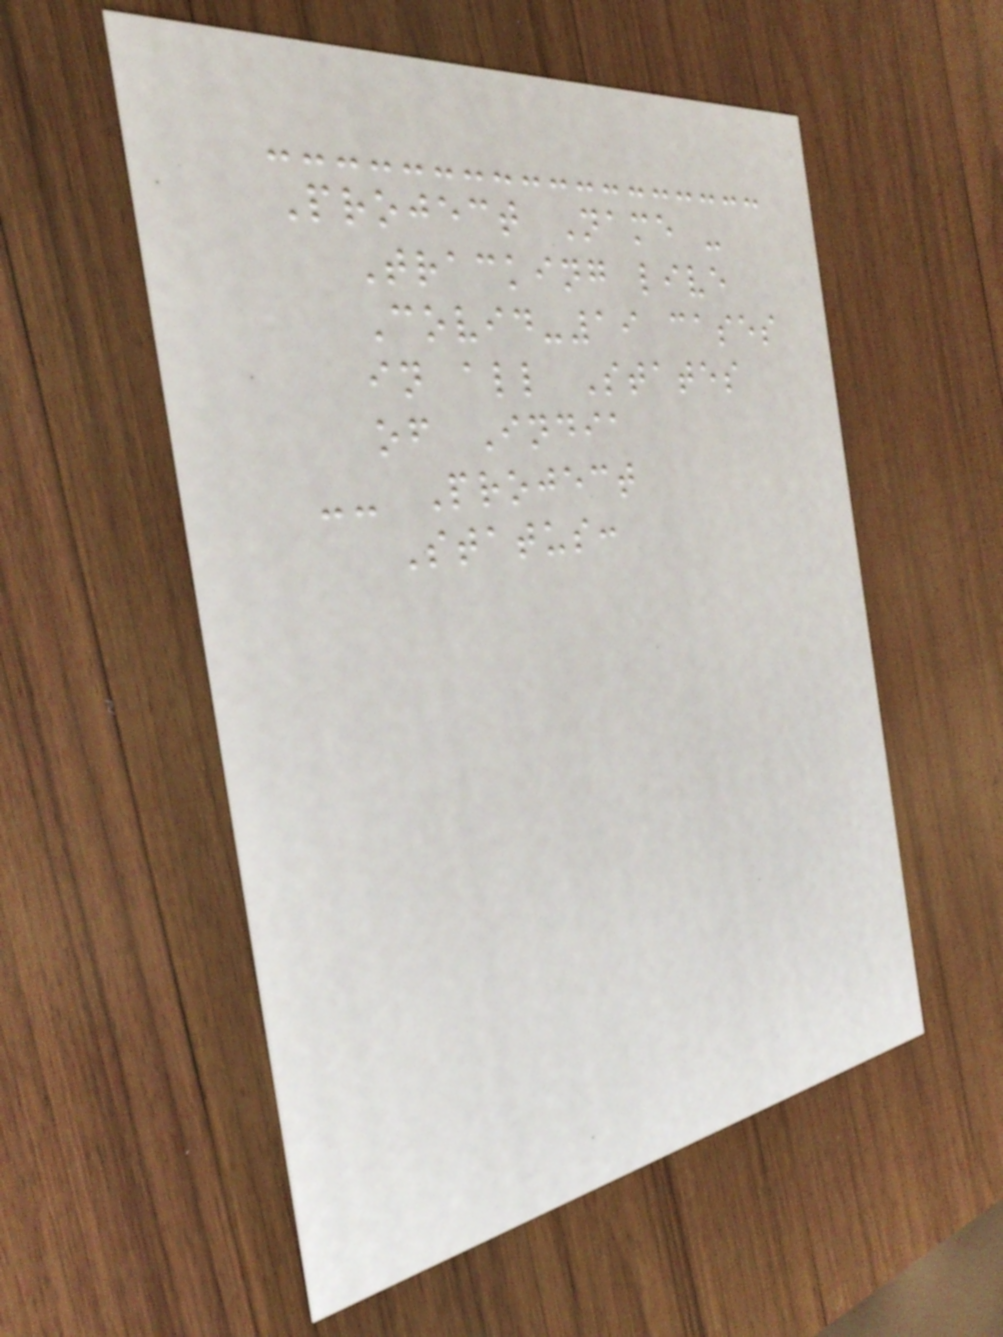Project Name -
Tracking live
Covid-19 cases
in all States
of India
-- Project
Status:
